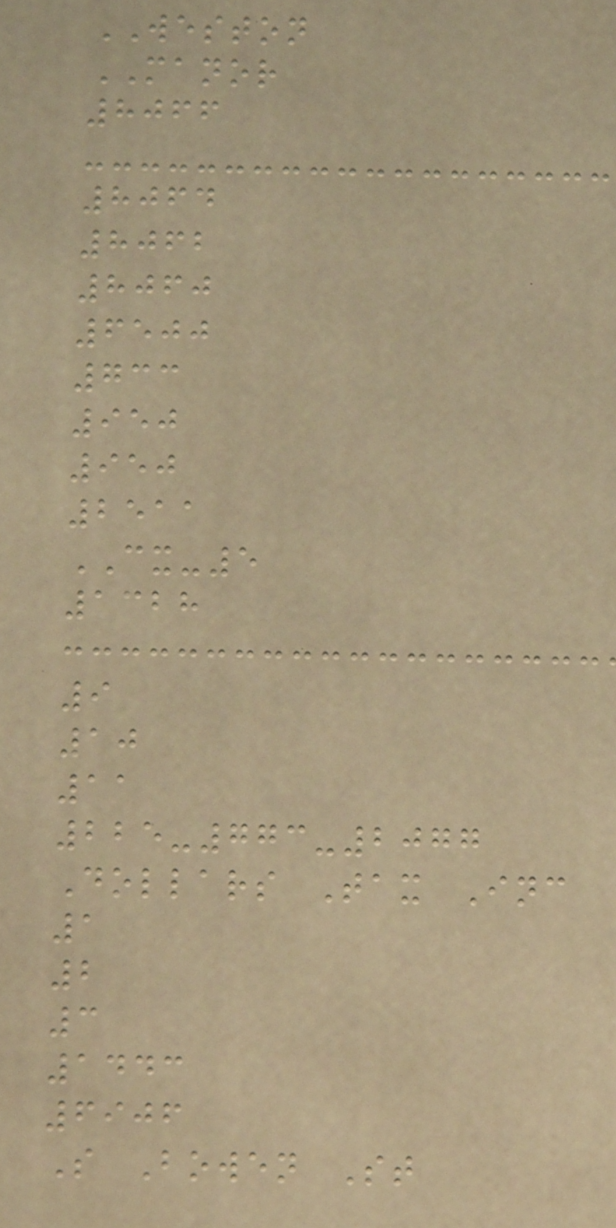WESTON
MANOR
8066
8064
8062
8060
6500
733
950
950
2511
CX-5
1328
9
10
11
225-773-2077
Dollars Tax Inc
1
2
3
1443
6906
S Bowen St
